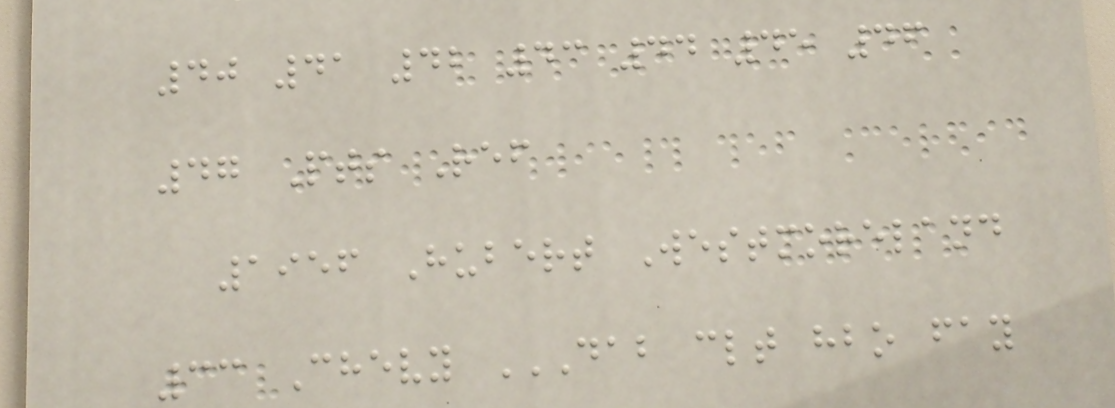40 41 42 43 44 45 46
47 Pts Ref
1956 Hubert Westmoreland
33 Chevy DAB CLT HBO FAY
